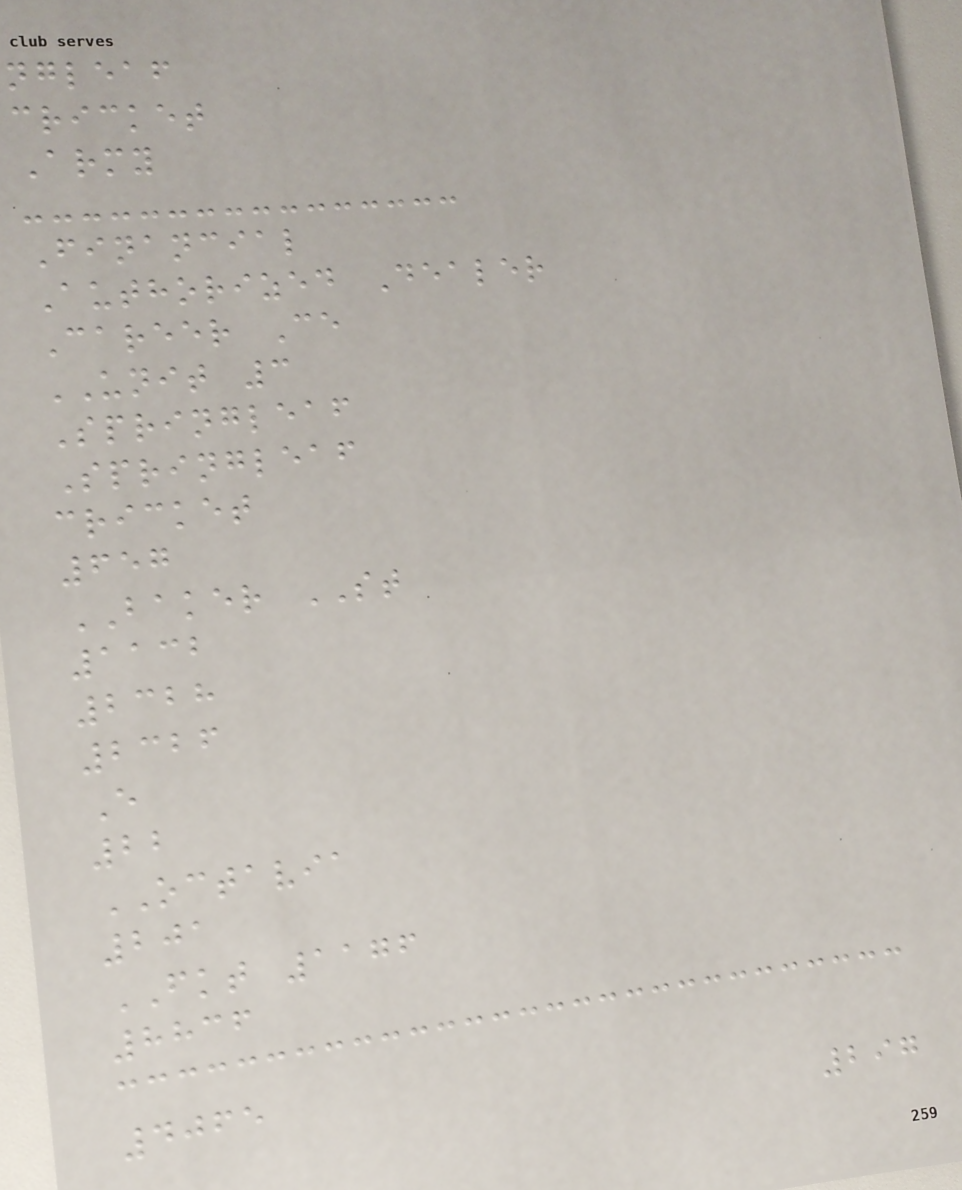ngleaf
cricket
Army
Financial
Authorized Dealer
Career Ce
UNIT 3
Springleaf
Springleaf
cricket
657
BAKER ST
1132
2328
2326
E
22
OCTAVIA
201
FKT 1176
8836
4065
297
